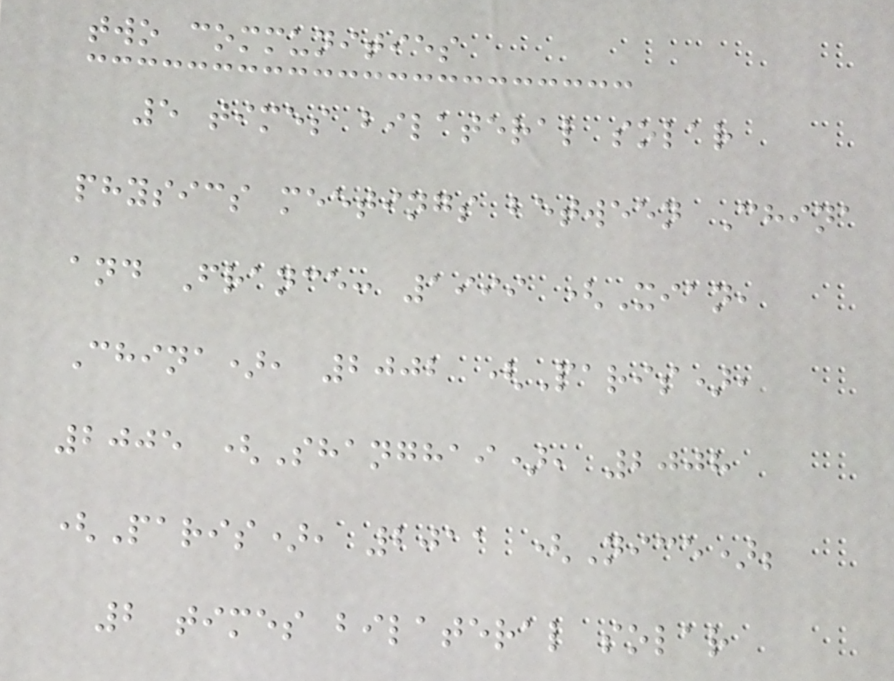two communities
5 times bilateral solar
physics meetings between China
and France: 1999 (Xian,
China), 2002 (Paris),
2005 (Shanghai), 2008
(Paris), 2011 (Nice);
2 times bilateral solar
